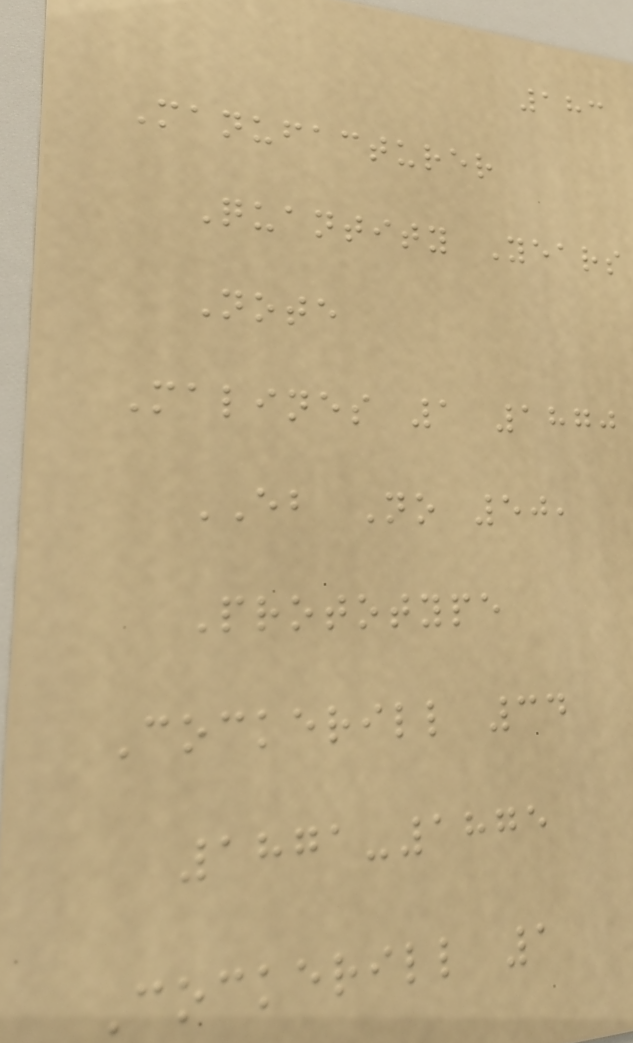183
Manufacturer
Quantity Years
Note
Malines 1 1870
EB No 50,
Prototype
Cockerill 34
1871-1875
Cockerill 1
